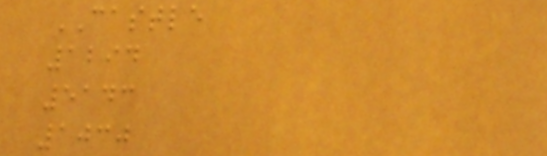CASTLE
1294
5143
1030
